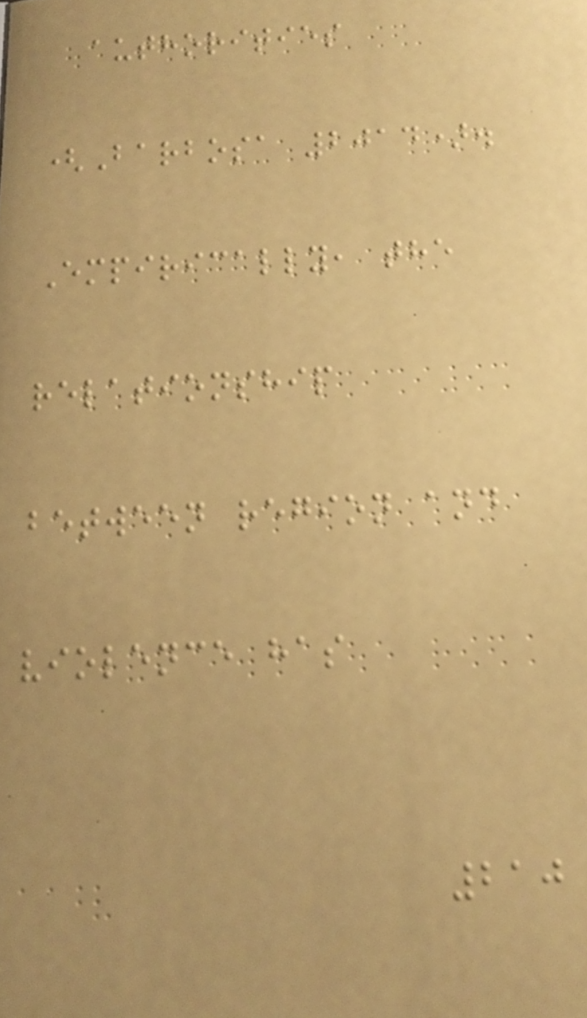authorities
(Barbosa 2014).
Empirically, the
relationship
between region and
violence has
210
